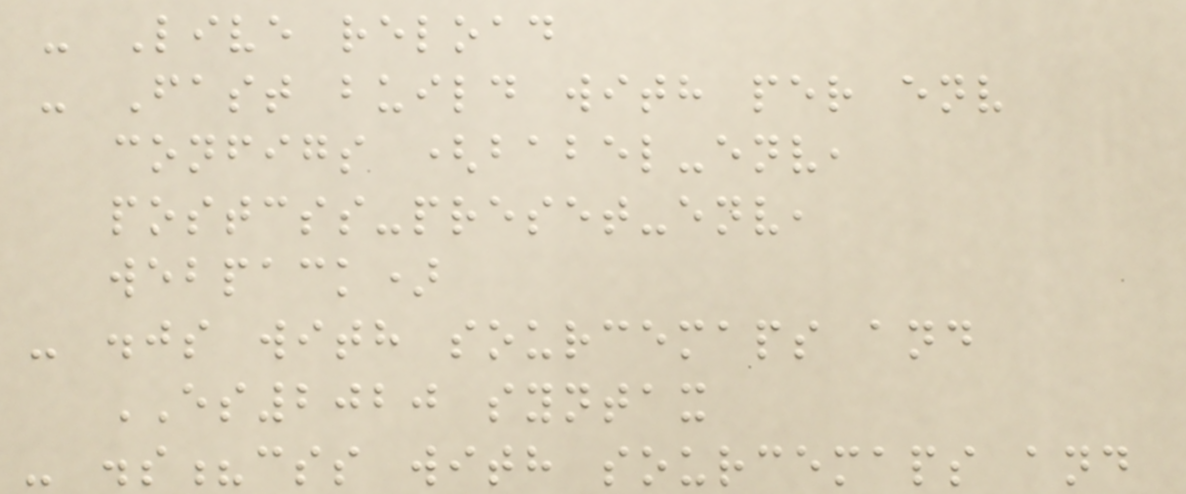- Live reload
- Fast build with per env
configs (babel-env,
postcss-preset-env,
webpack)
- .js with sourcemaps and
ES2020 syntax
- .s?css with sourcemaps and
